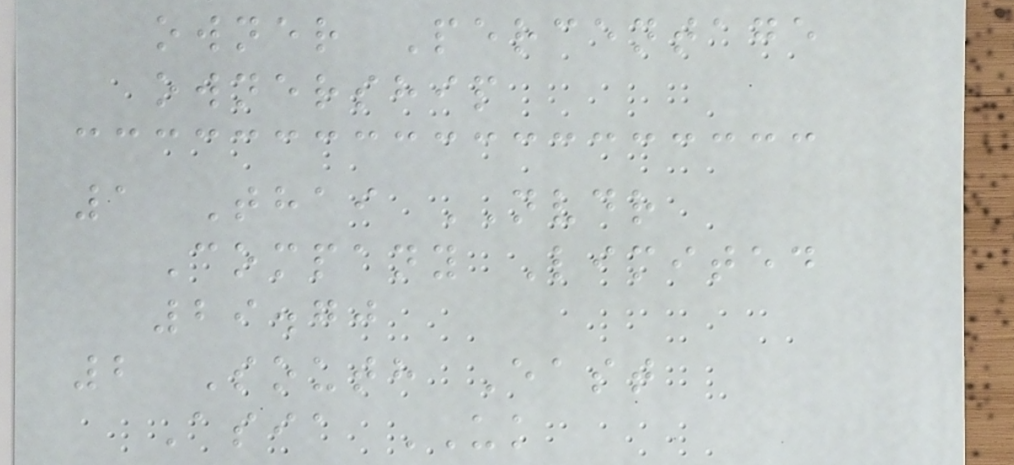owner Percentage
ownership
1 Thai NVDR
Company Limited
29.70
2 South East
Asia UK
